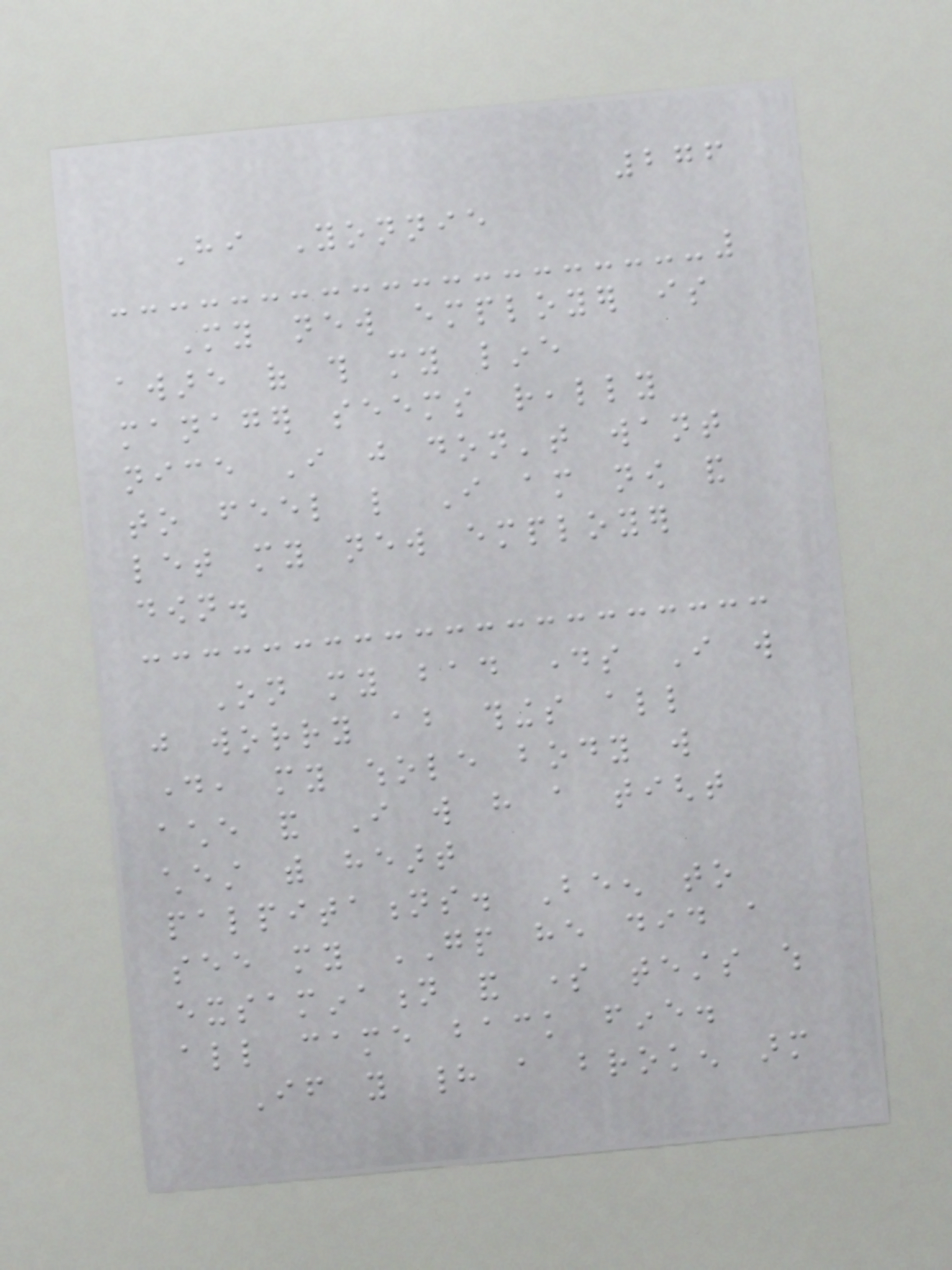276
Hi Yonnie
My new employer is
aware of this my line
manager seems really
nice I just don't want
to feel like I am now and
let my new employer
down.
On my bad days I will
just worry about things all
day, my whole body will
ache and I will have a tight
chest with heart
palpitations. Been to
see my GP he did a
exsamination and some tests which
all came back fine.
If you had a broken arm
